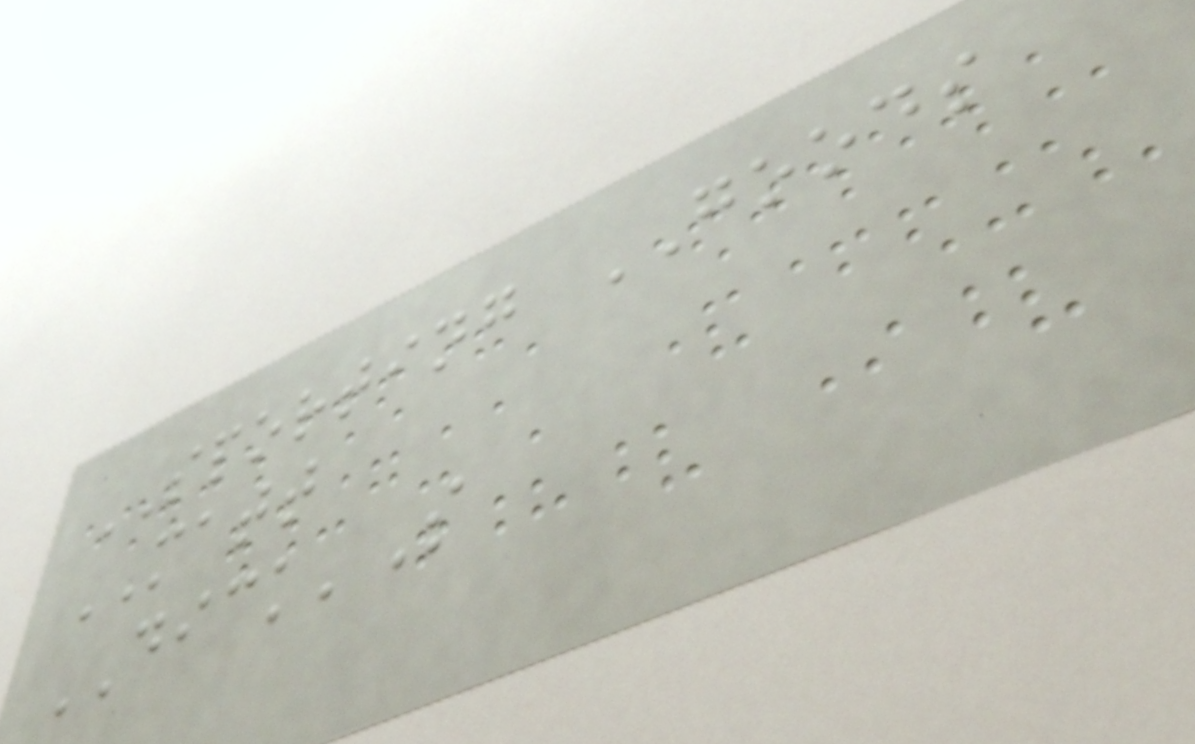SPORTING GOODS
MATT
DICK'S
